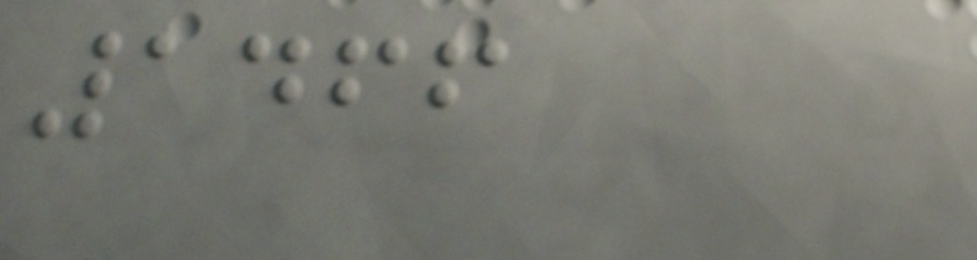1466
